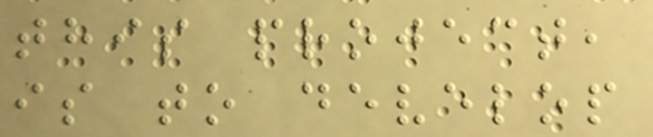this project,
is to develop
